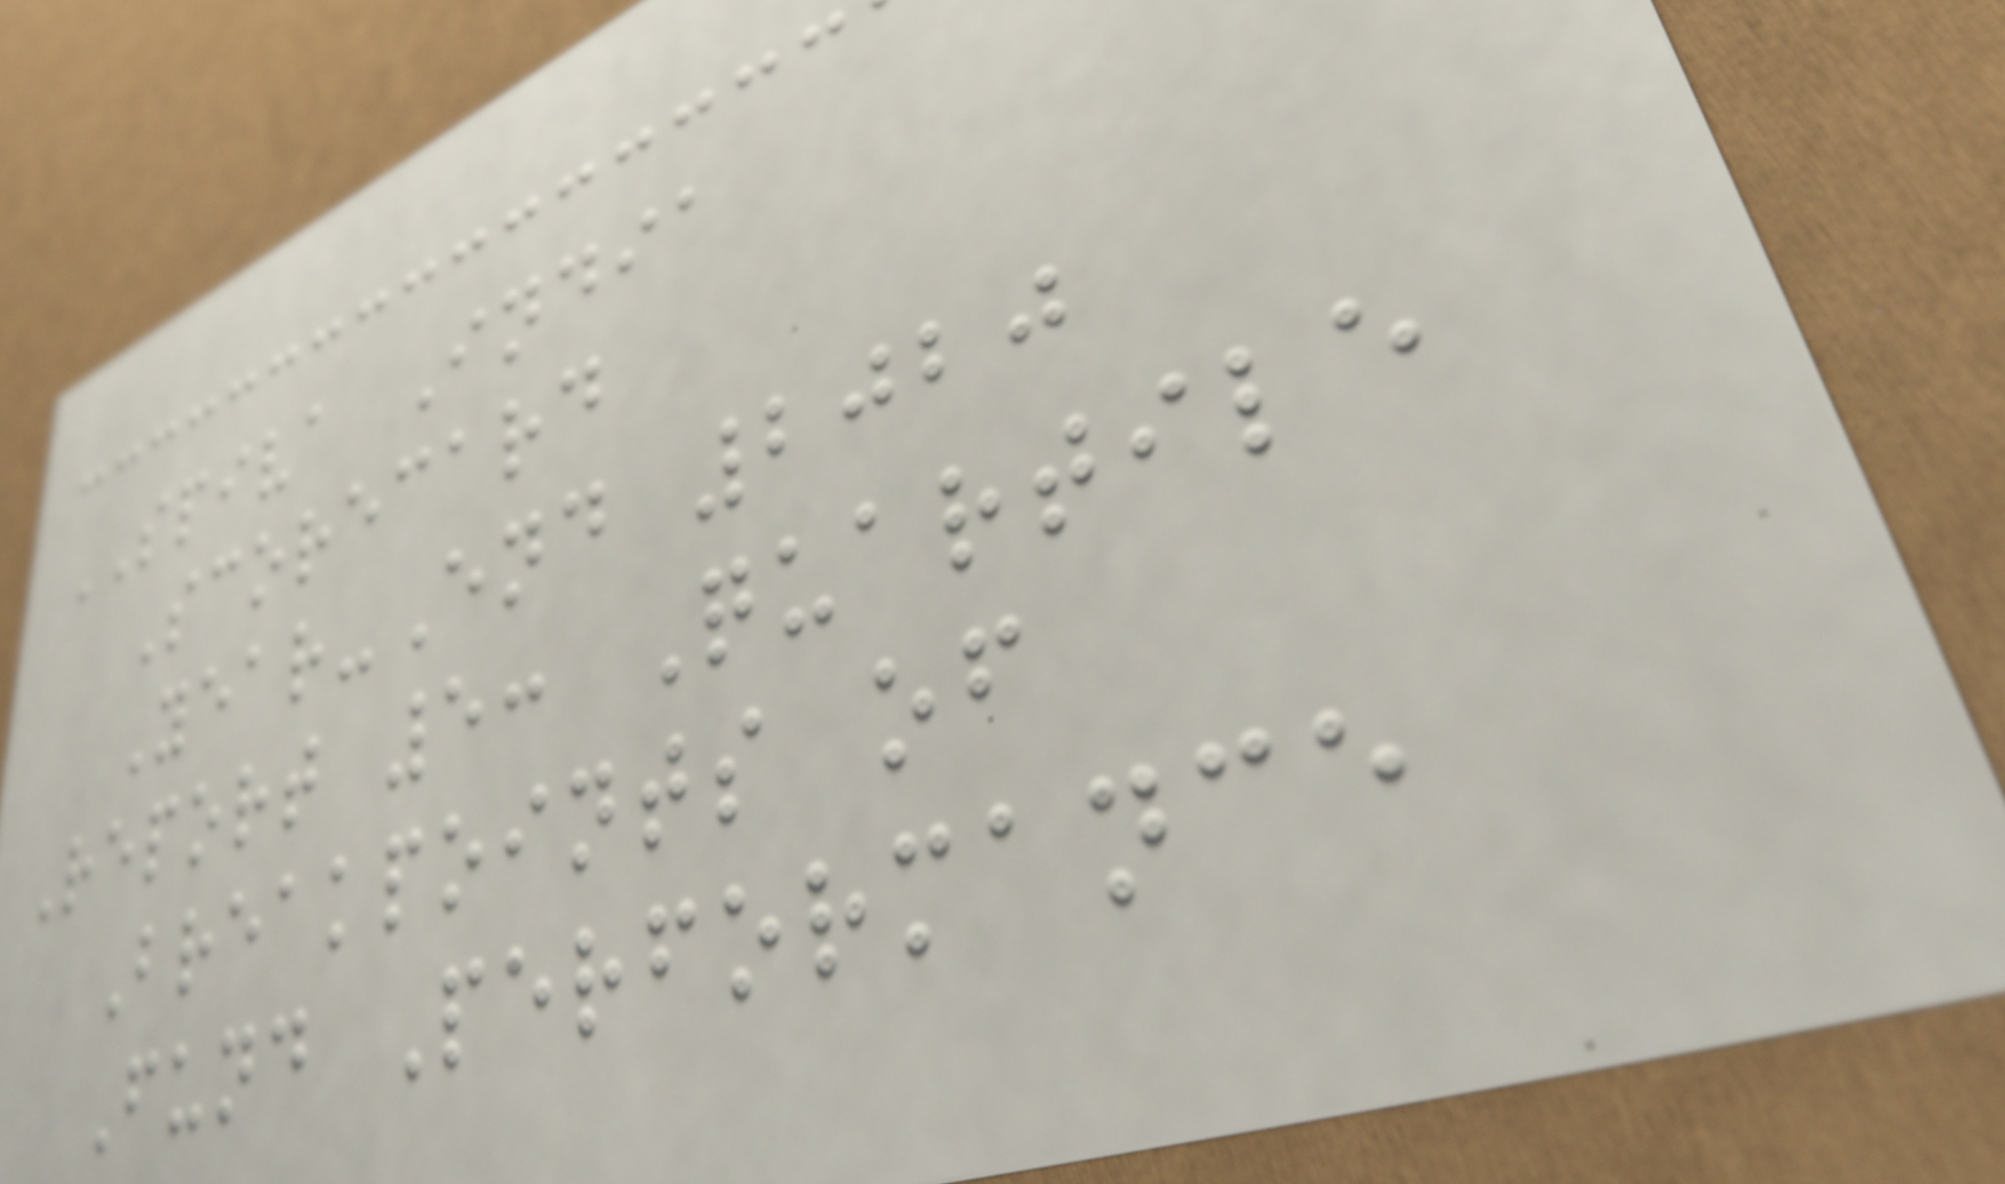SPIVA India
Scorecard
Year-End 2020
Report 5: Quartile
Breakpoints of
Fund Performance
